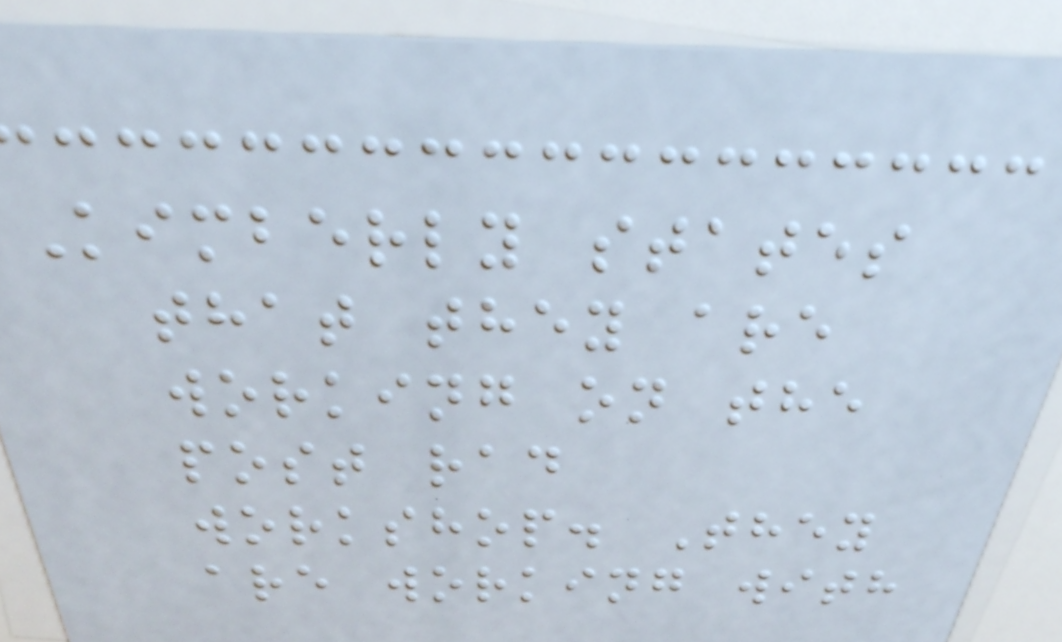Kimberly states
that they are
working on the
post rad
workshop. They
are working with
